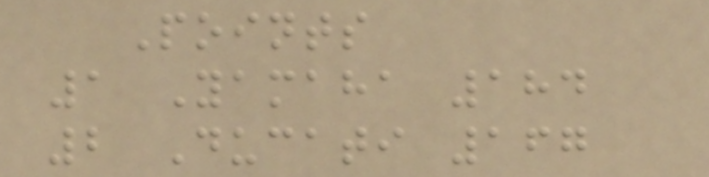Points
1 Yamaha 184
2 Ducati 167
